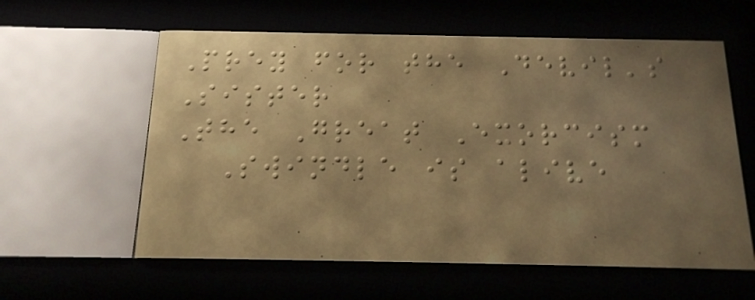Prey for the Devil's
Sister
The Great Exorcism
Swindle is alive
